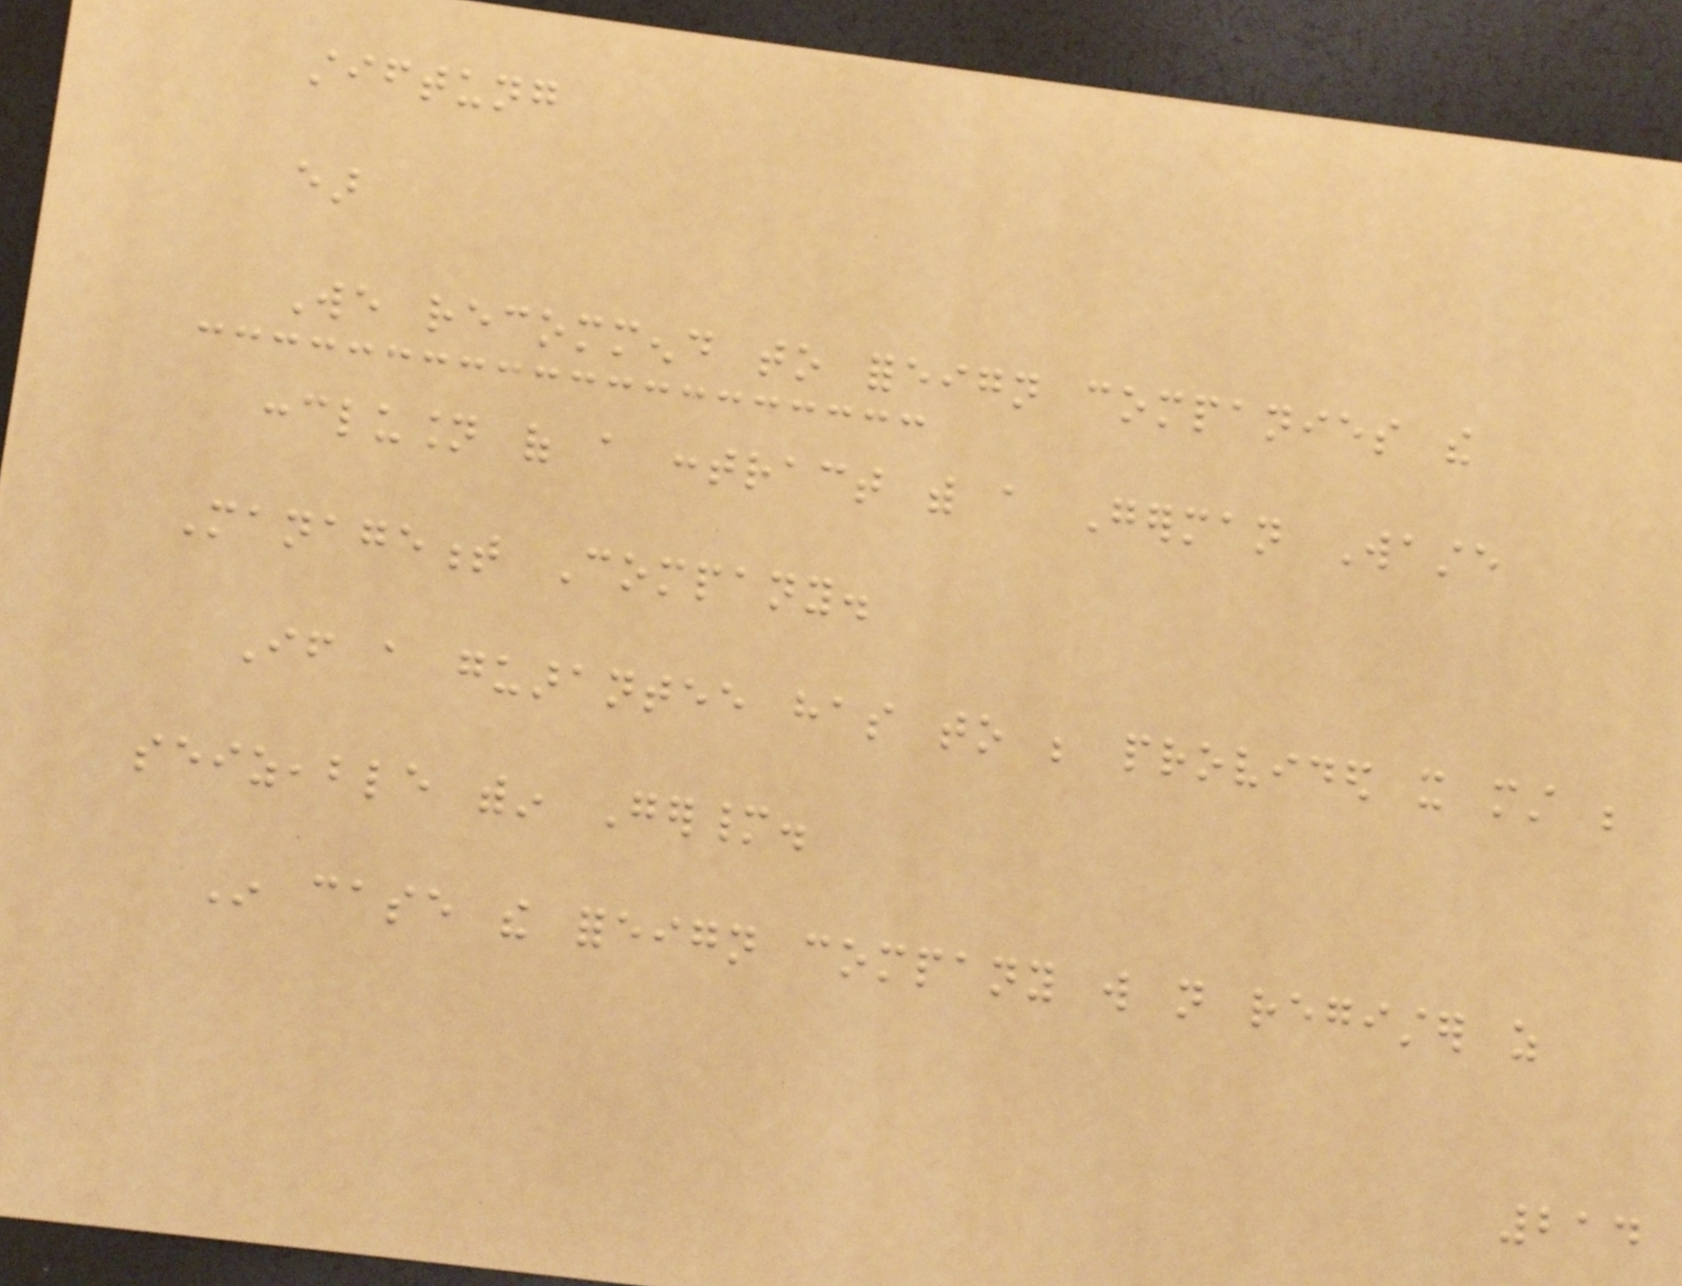stiftung
ear
We recommend to foreign companies the
conclusion of a contract with a German Waste
Management Company.
If a guarantee has to be provided it must be
seizeable within Germany.
In case the foreign company will not register as
214
